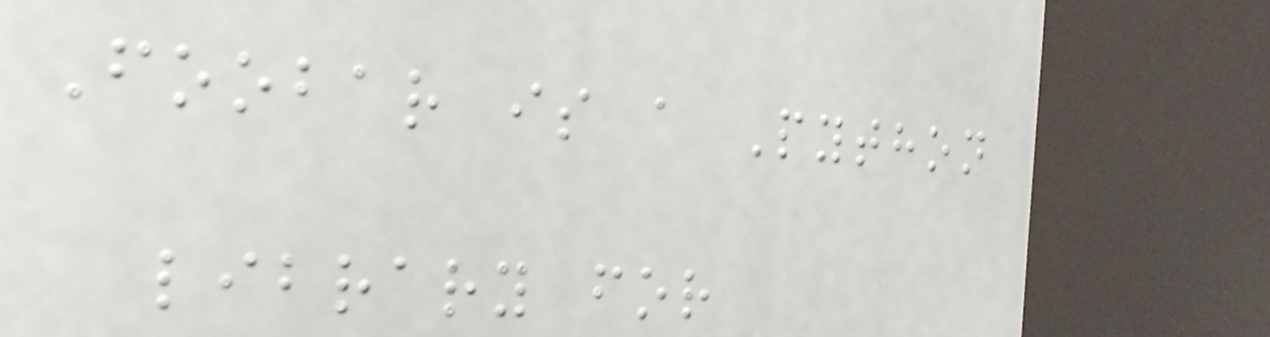Foobar is a Python
library for
